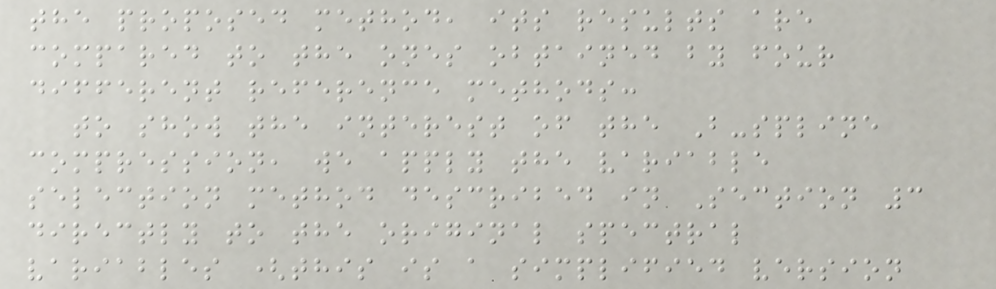the proposed method, its results are
compared to the ones obtained by four
different reference methods:
to show the interest of the B-spline
compression, we apply the variable
selection method described in Section 3
directly to the original spectral
variables (this is a simplified version
